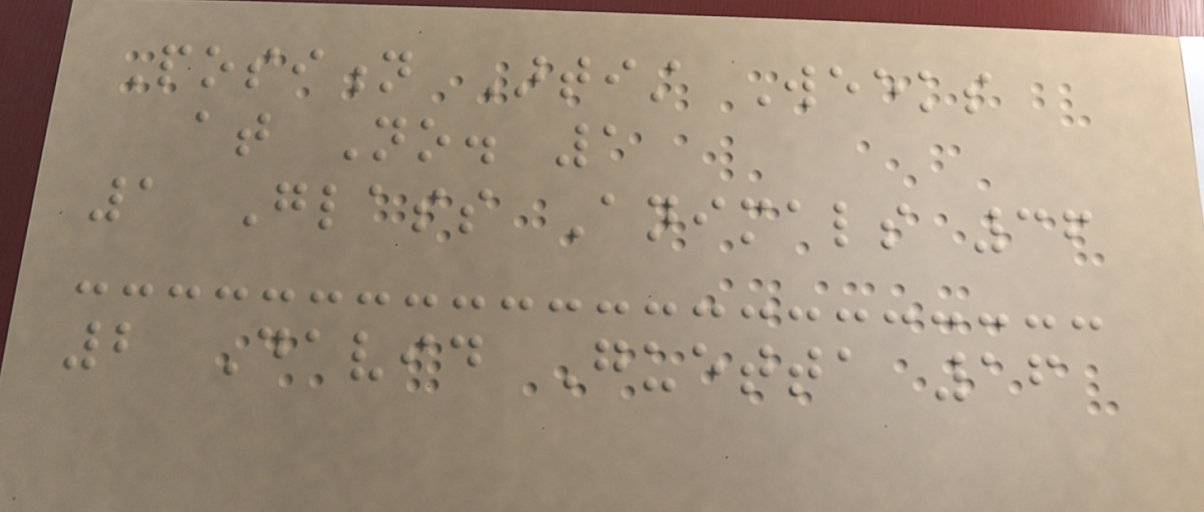Position Artist Weeks
at No. 1
1 Glass Animals 36
2 David Guetta 16
